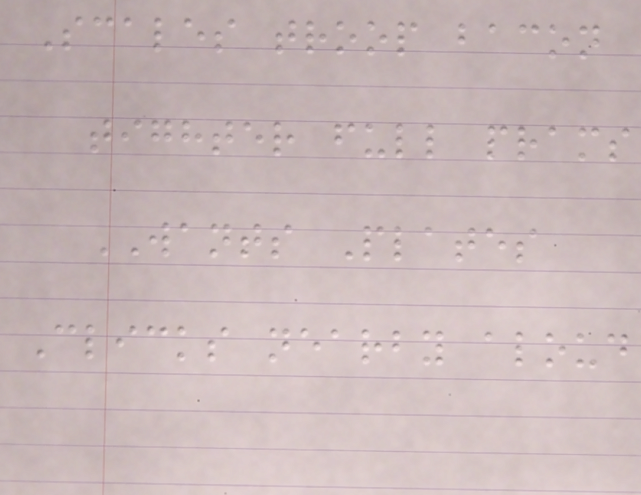Scales troop bacon
tighter full prams
WANTS Plates
Clicks nearby aloud
